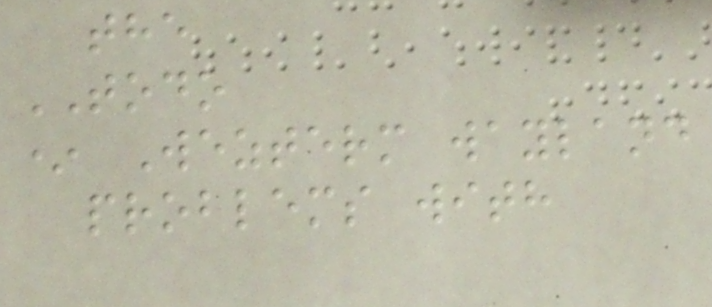the
TODO
* Wezterm wayland
problems with
